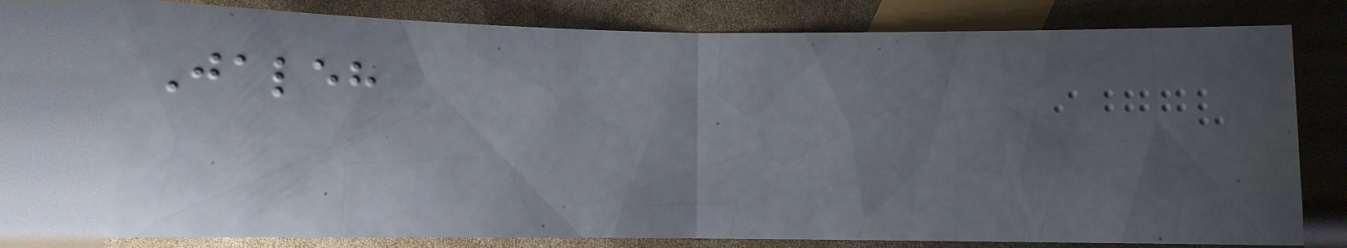Jaleh
